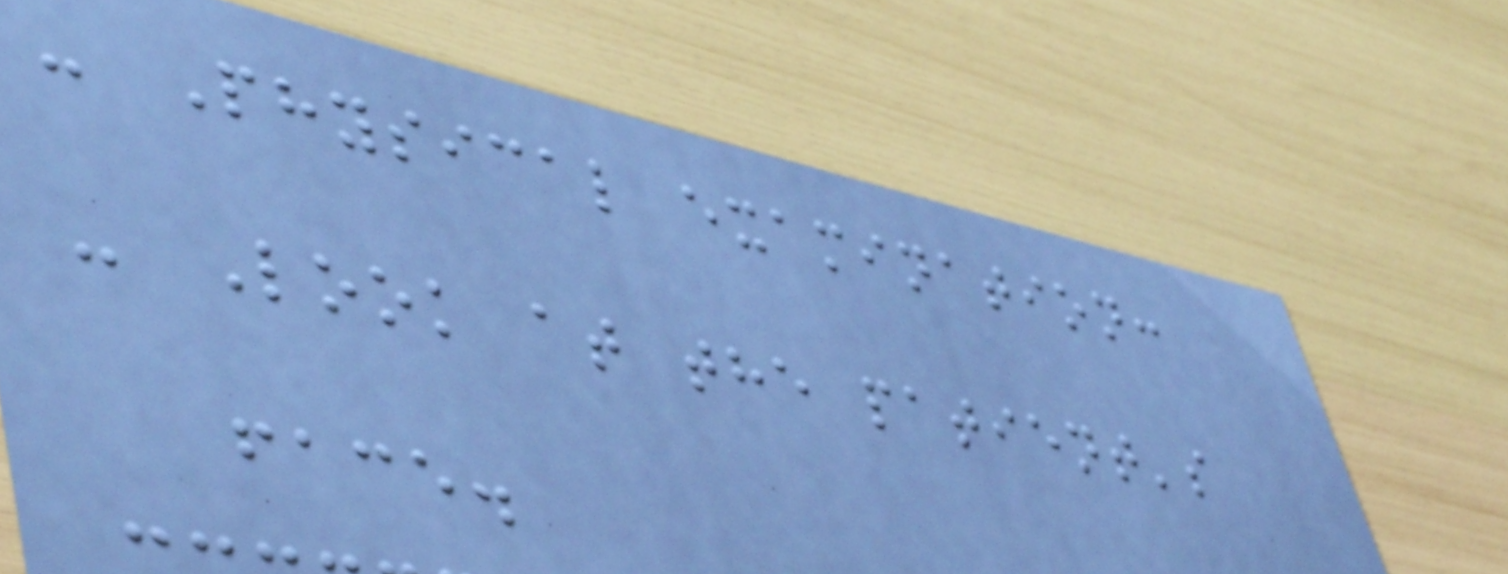- Physical examination:
- Look at the patient's
face.
